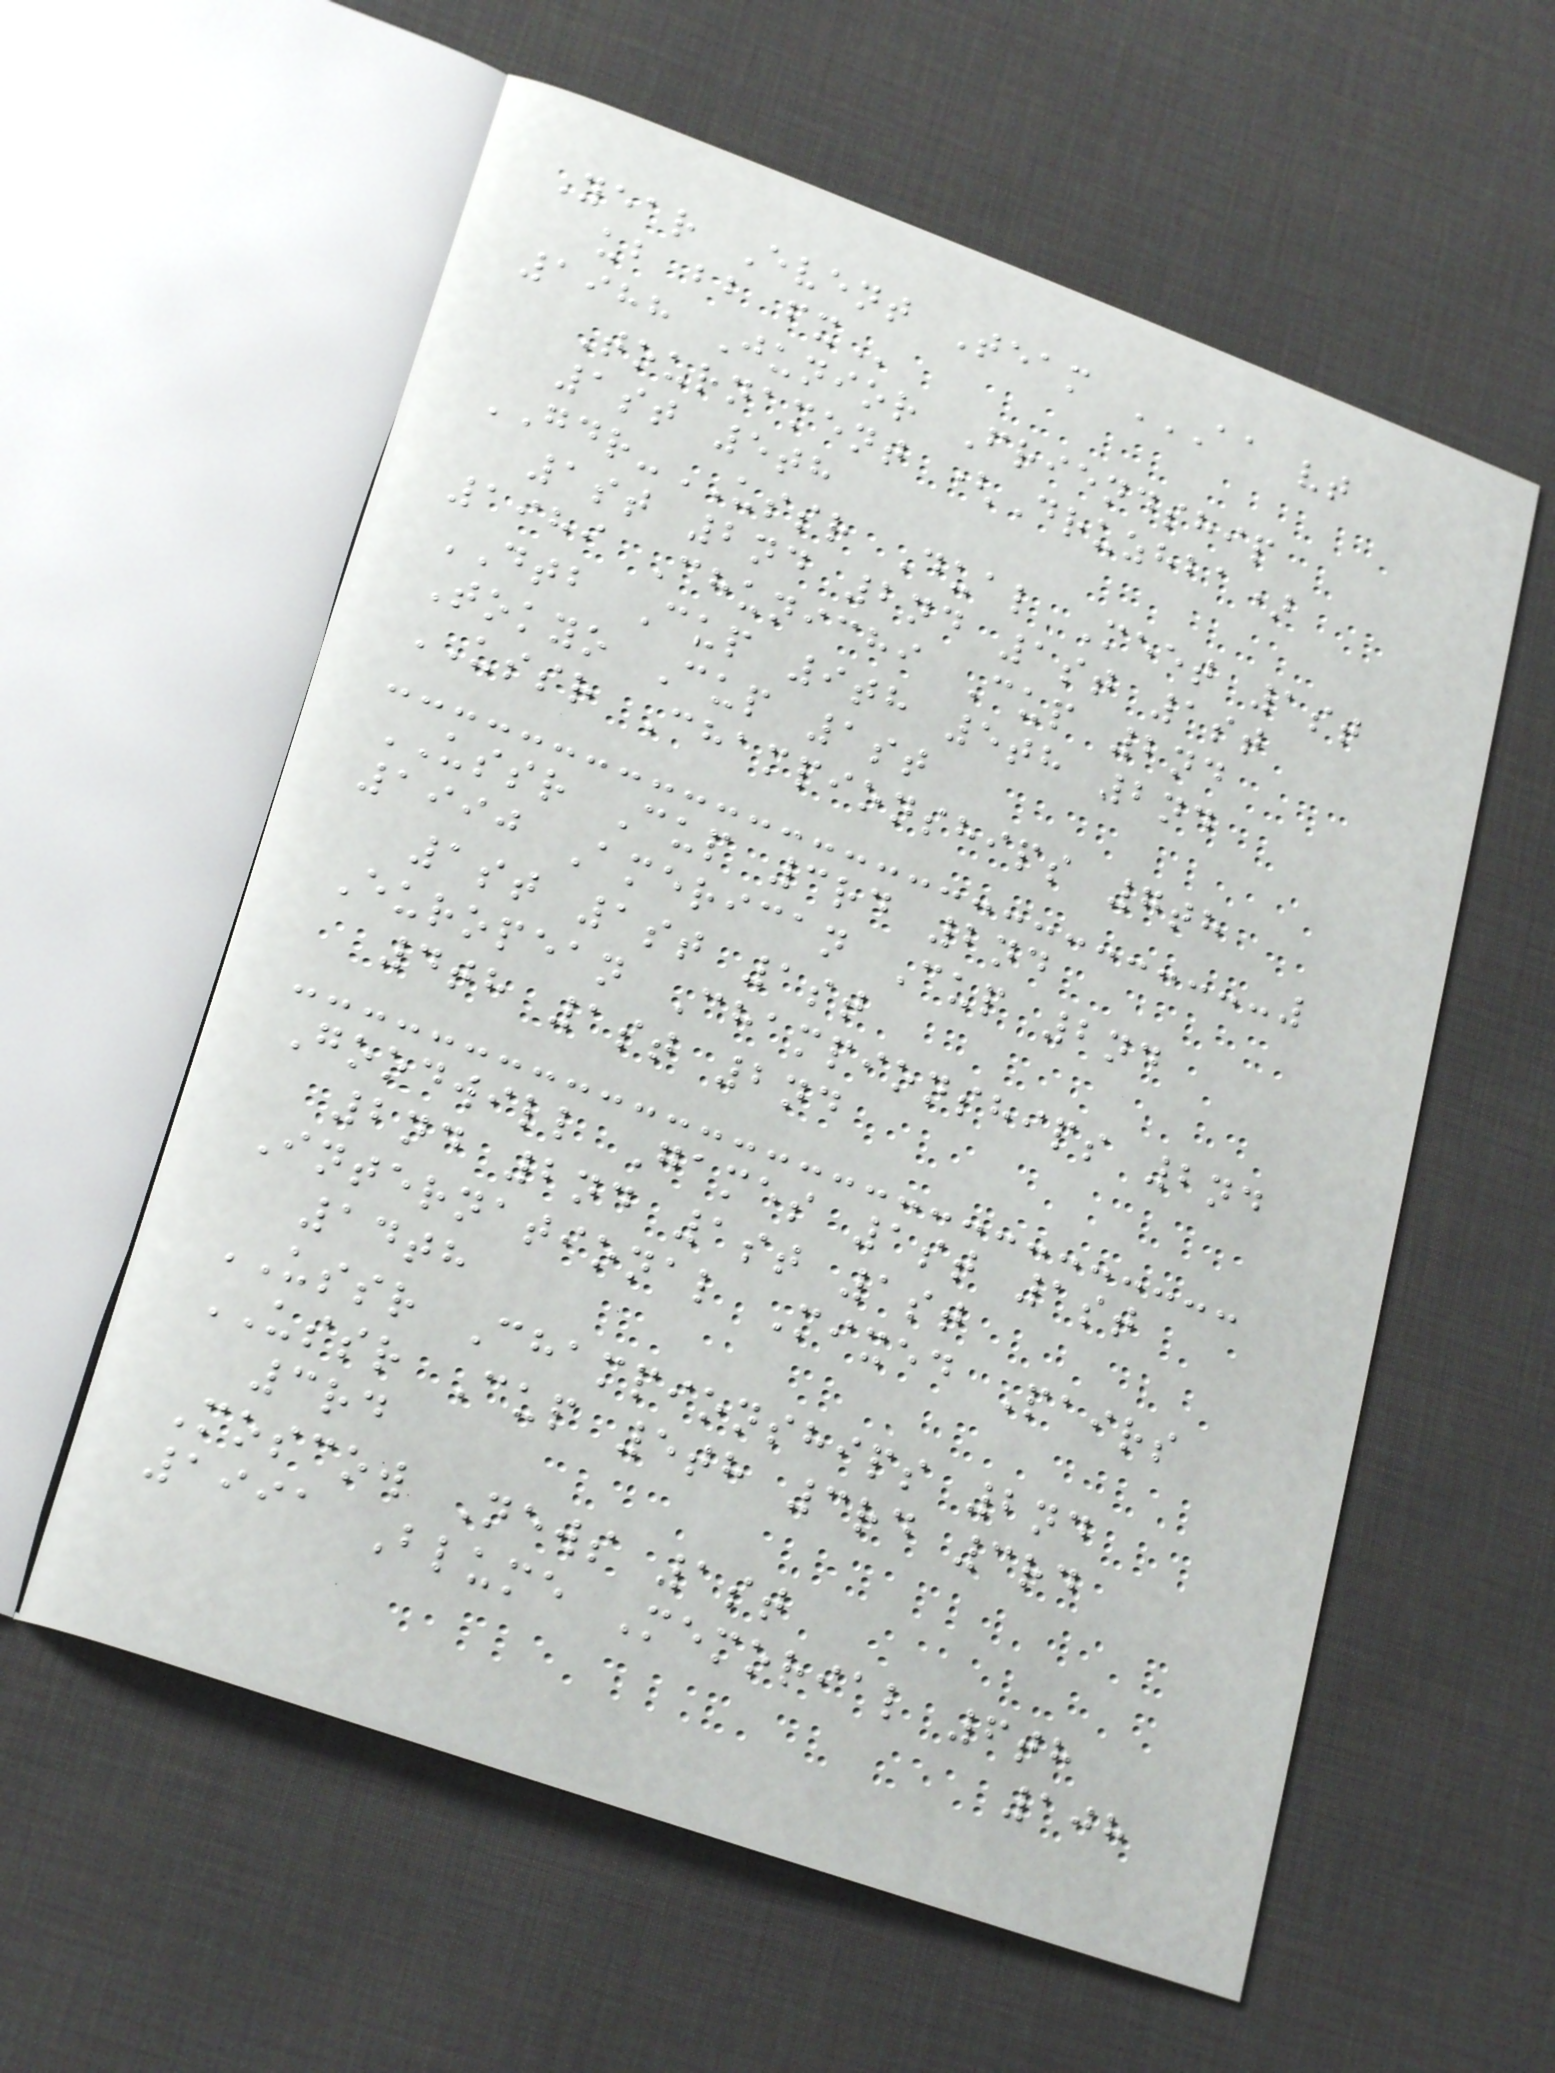Year Event Team AA VT
UB BB FX
1988 Junior Friendship
Tournament (Druzhba)
1st 5th
GDR-USSR Dual Meet 1st
1st 2nd 2nd 1st 1st
1989 Chunichi Cup 2nd
DTB Cup 9th 5th 2nd
Tokyo Cup 1st
USSR Championships 7th
USSR Cup 3rd 2nd
1990 American Cup 2nd
1st 1st 1st
European Championships 2nd
4th 1st 2nd
Goodwill Games 1st 1st
2nd 2nd 1st 1st
International Mixed Pairs
14th
USSR Championships 2nd
USSR Cup 5th 3rd 3rd
3rd
Moscow News 1st
1991 Blume Memorial 6th
108
